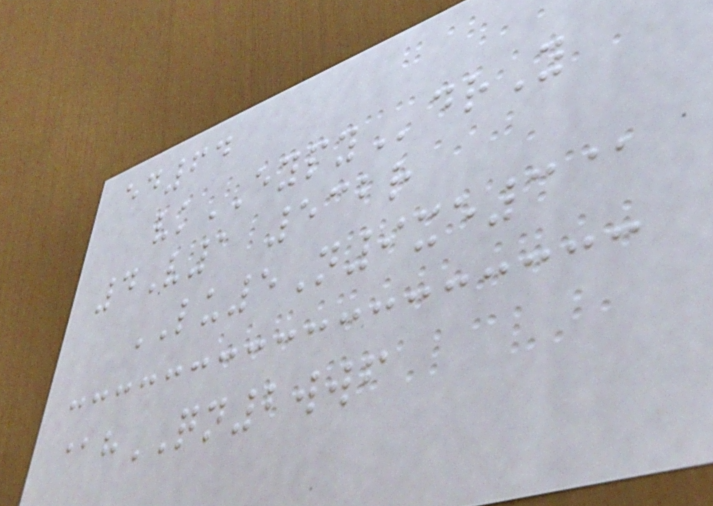ed64
vkEYPYdrY
4V1 532r
LU5N9xe3@
@hQN2wwf
